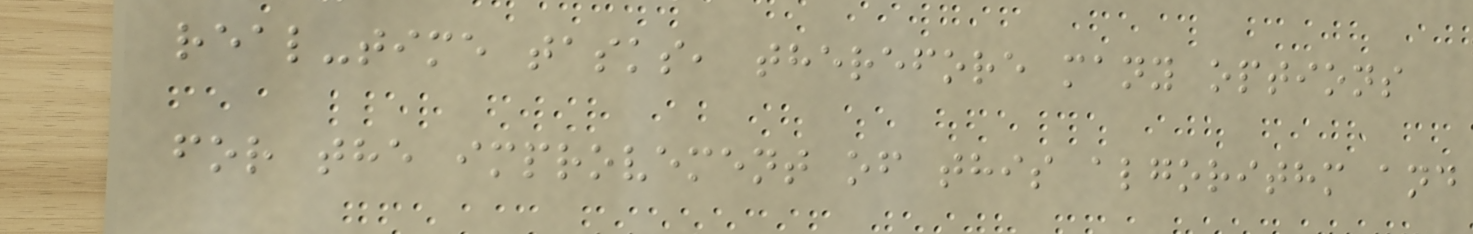real-time tasks, therefore many options
for the improvement of this algorithm and
